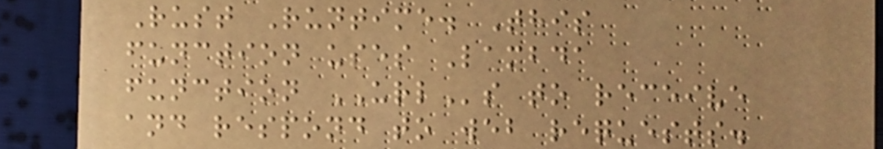Rust Runtime. This
function uses Lambda
function URLs to receive
and respond to web requests.
